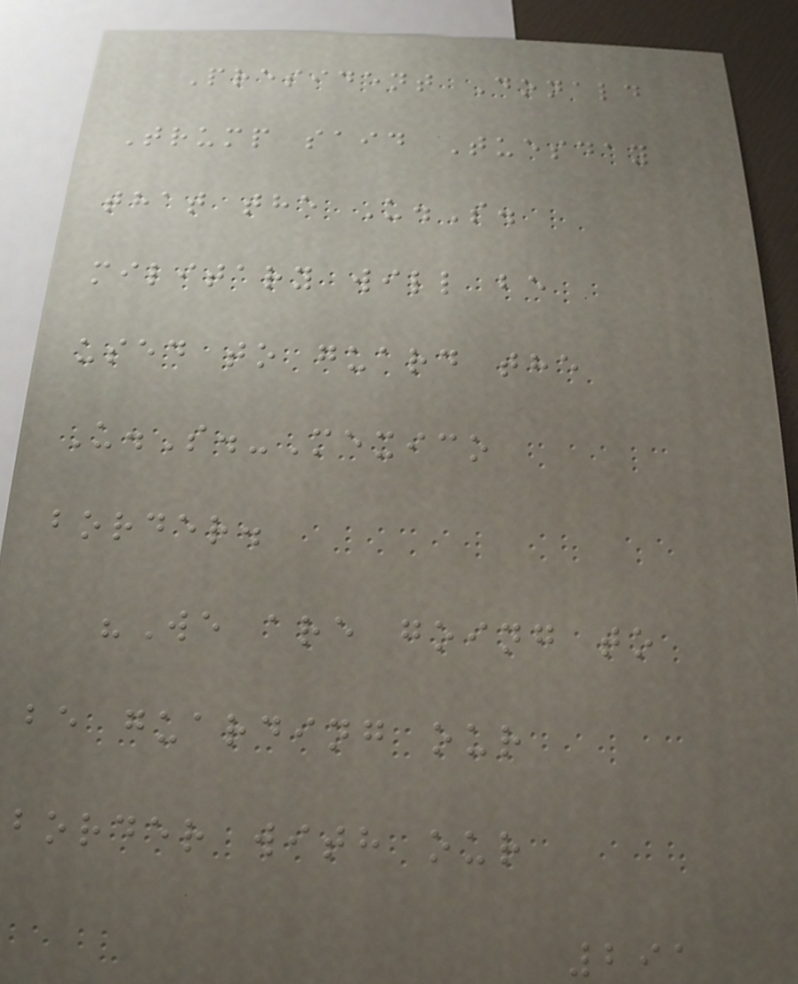President Donald
Trump said Tuesday
that the U.S.
military will be
used to guard the
U.S.-Mexico
border.
"We are going to
be guarding our
border with our
291
